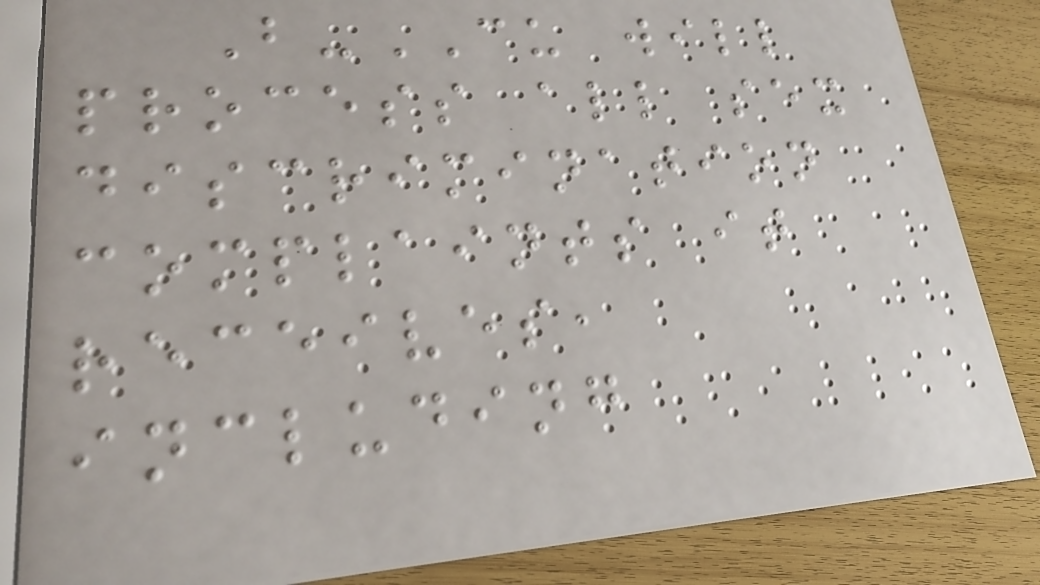B-CU will
process all sex
discrimination
complaints it
receives,
including
